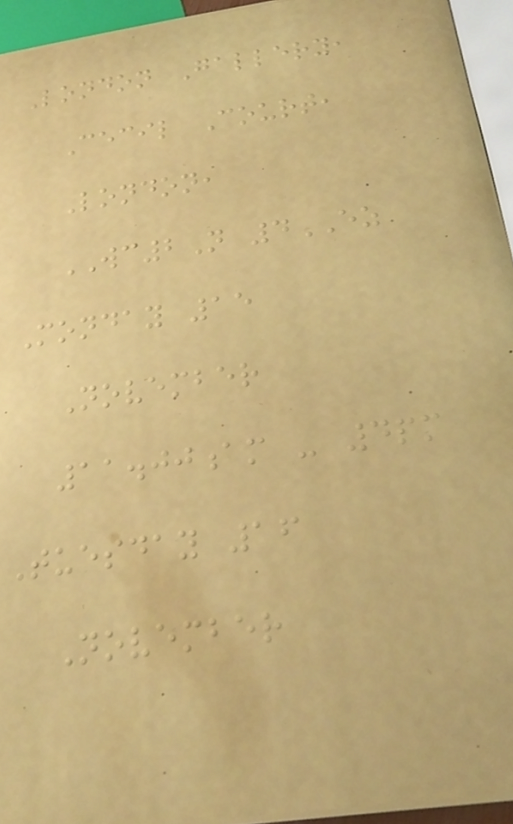London Gallery,
Cecil Court,
London,
WC2N 4EZ
Monday 15
November
11.00am - 4pm
Tuesday 16
November
